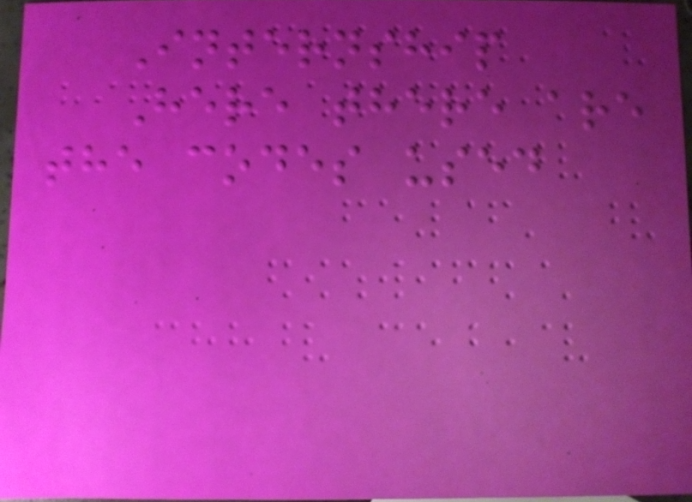Internship
Here there are
the codes used
